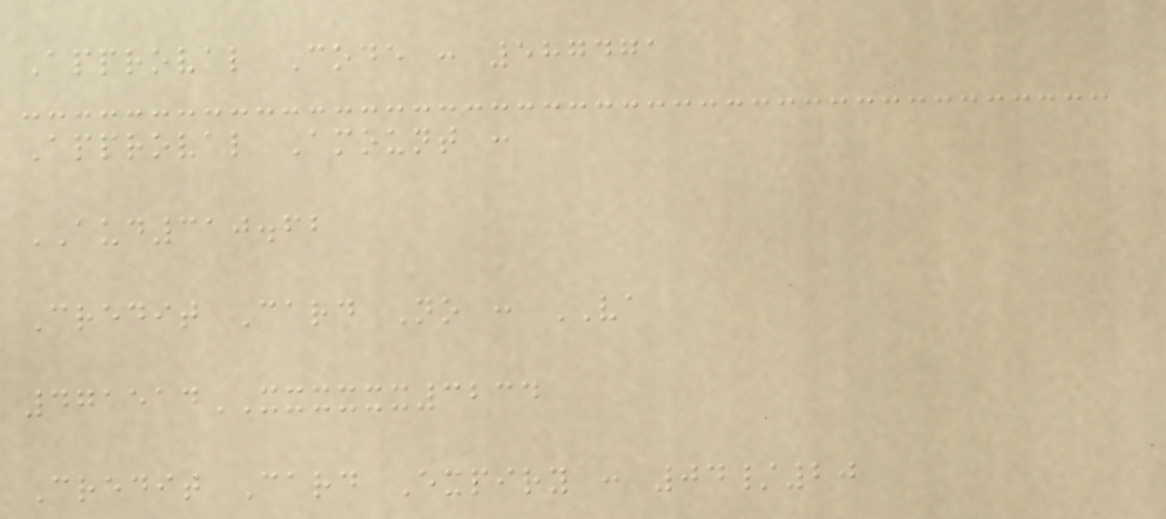Approval Code : 587471
Approval Amount :
AUD310.62
Credit Card No : VA
471514XXXXXX3234
Credit Card Expiry : 04/20
